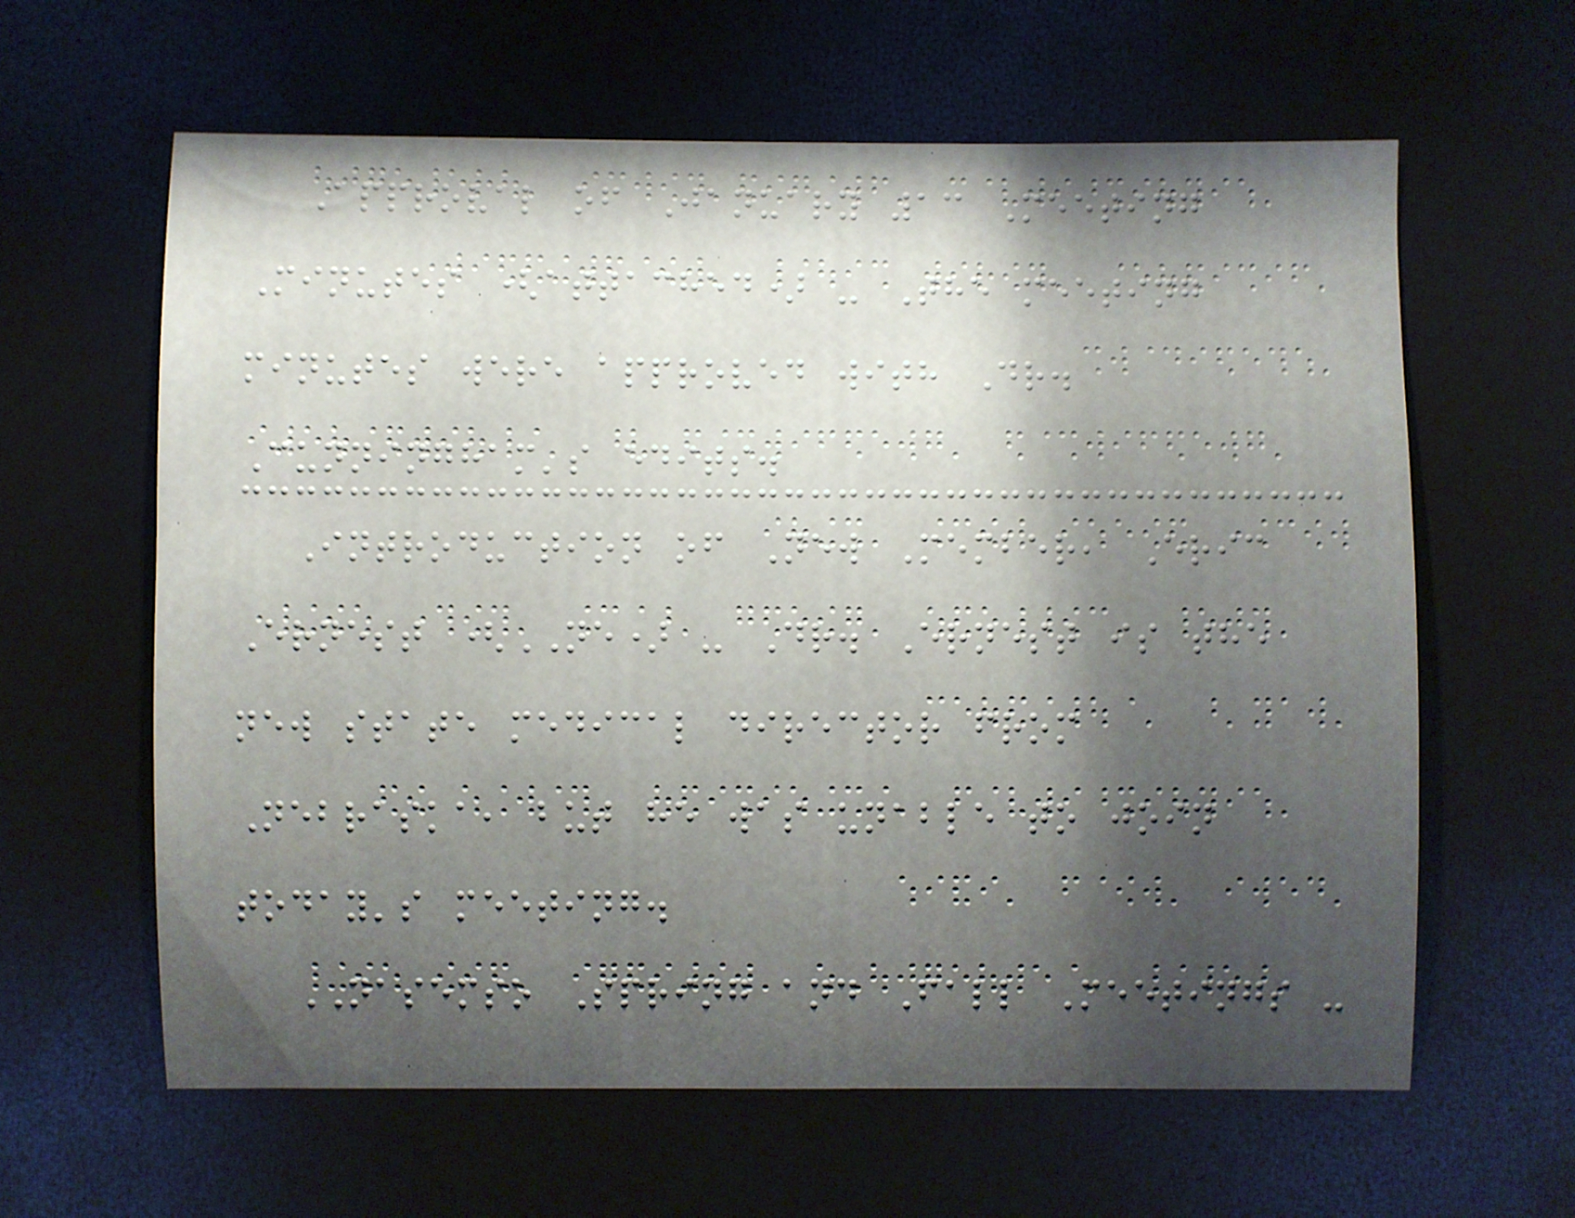Approval of January 13 Meeting
Minutes (attached) - The meeting
minutes were approved with Dr.
Cunningham's edits.
Introduction of New Member, Eric
Ernest (NE) - Dr. Ernest is the
new state medical director from
Nebraska, but he was unable to join
today's meeting.
NASEMSO Spring and Fall Meetings -
